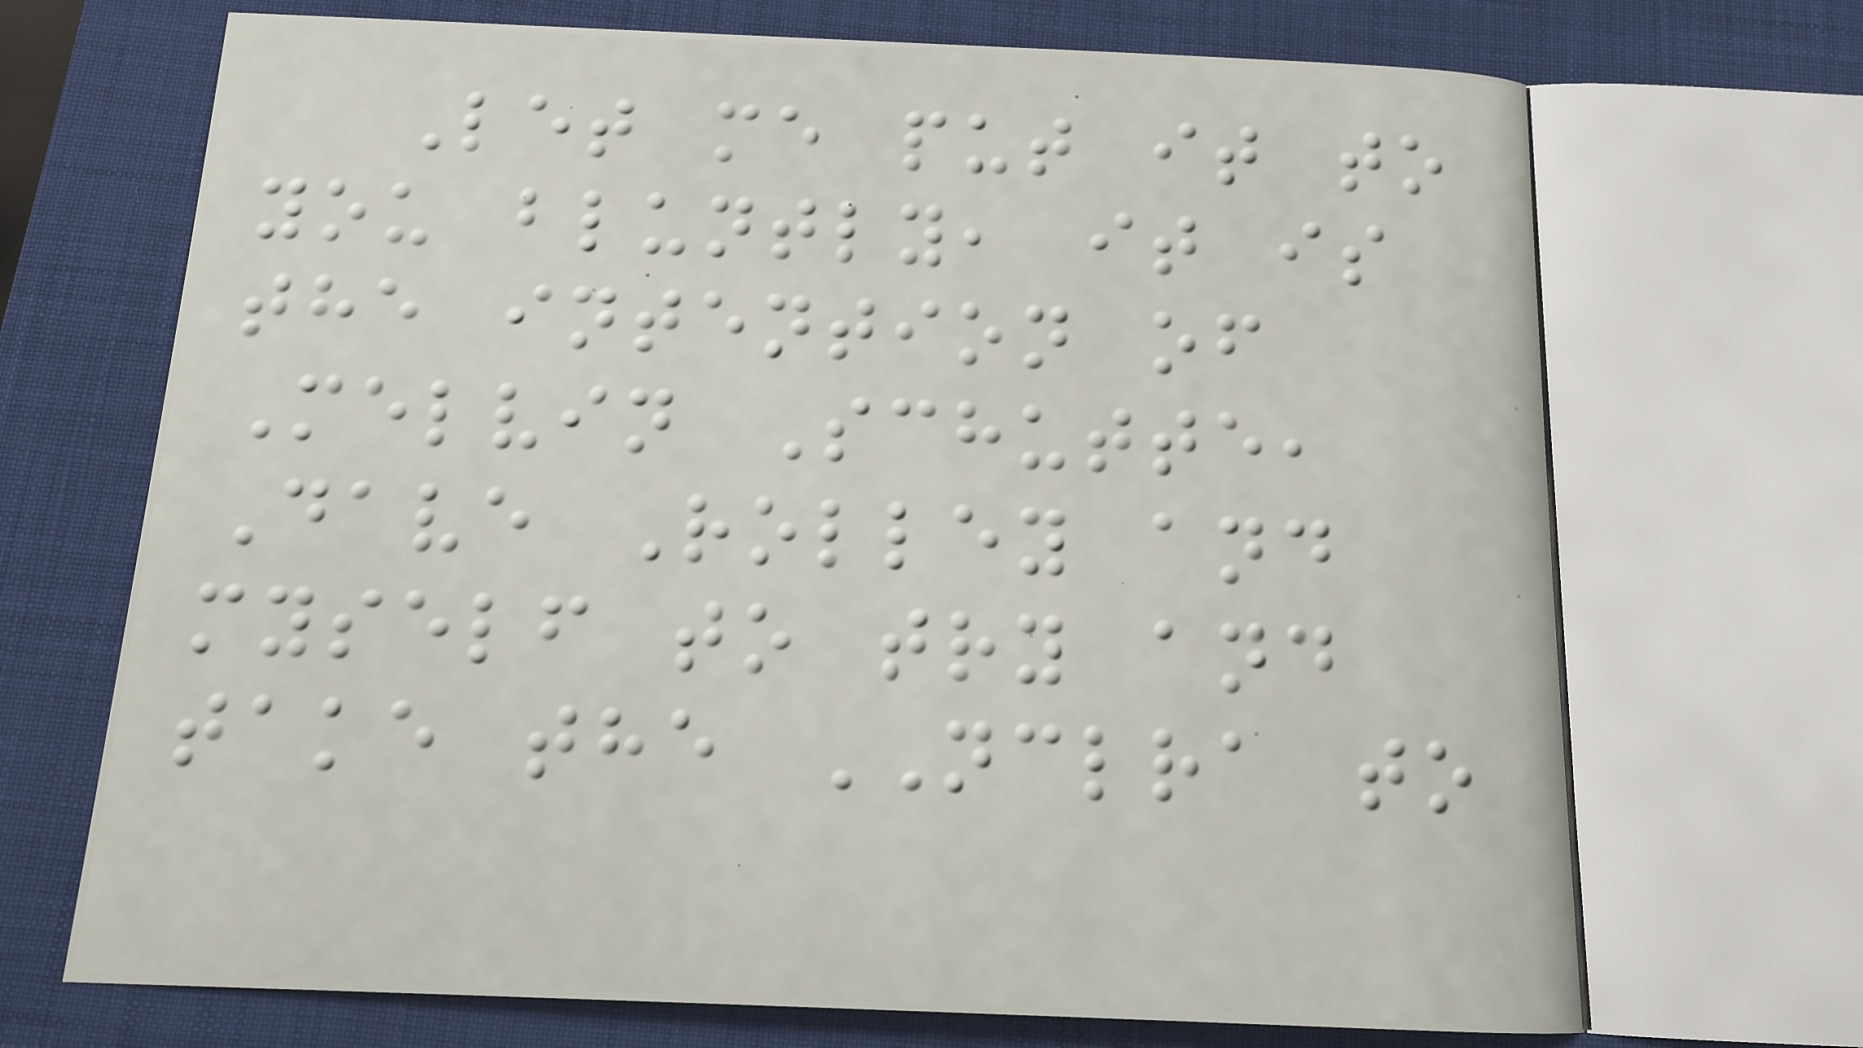Let me put it to
you bluntly, it is
the intention of
Melvin Schutte,
Dave Rolley and
myself to try and
take the NCLRA to
